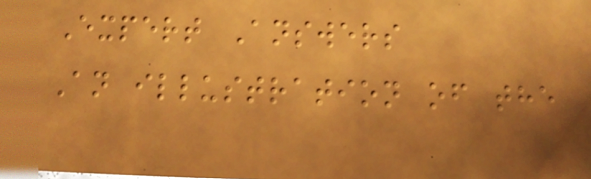Expert Answers
An illustration of the
